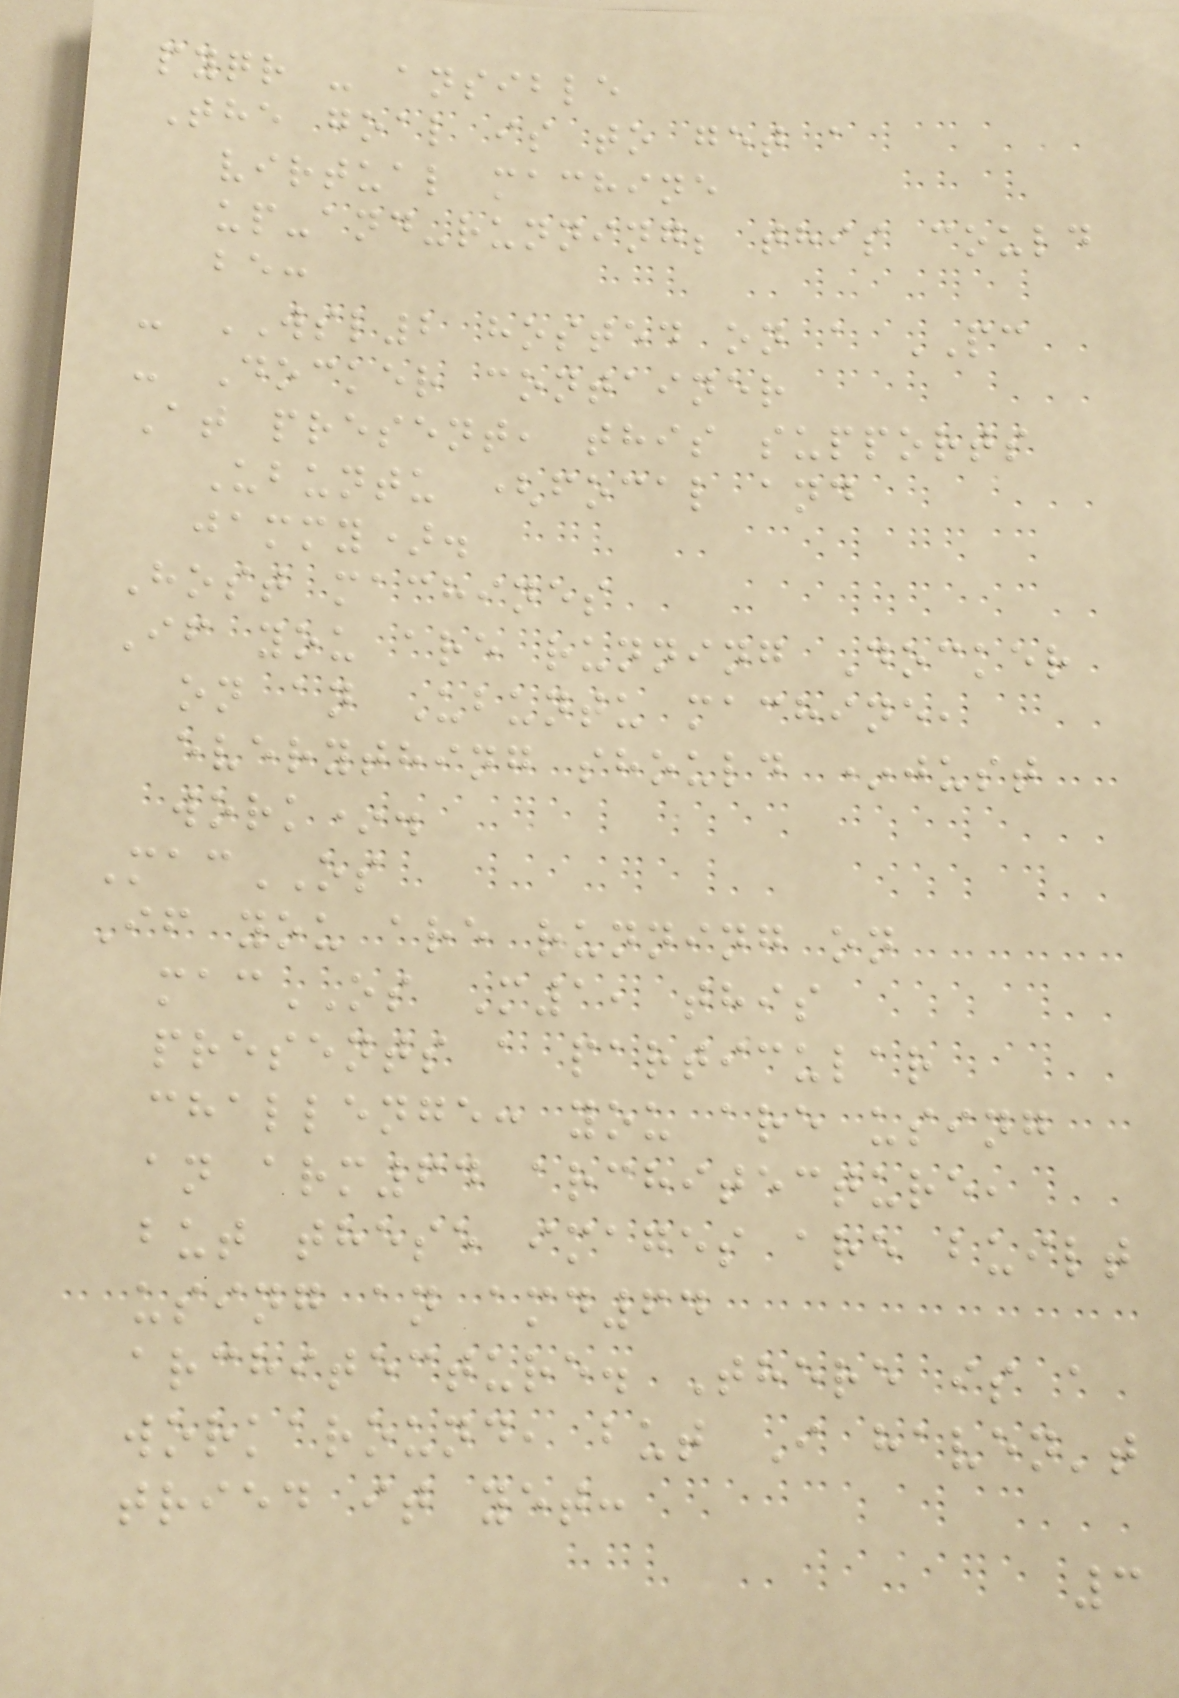pyqr - ansible
The goal is to get a
virtual machine
up-and-running; this could
be:
- WSL2 hosted on a PC
- Docker container
At present, this supports
Ubuntu (focal and
jammy).
Host machines
If you are running Docker
on an Ubuntu machine,
everything should *just
work*.
MacOS
If you are running on
macOS M1, this
presents a particular
challenge: you are using
an arm64 architecture,
but these images are built
using an amd64
architecture. There is a
workaround, but I haven't
tried it yet:
3
